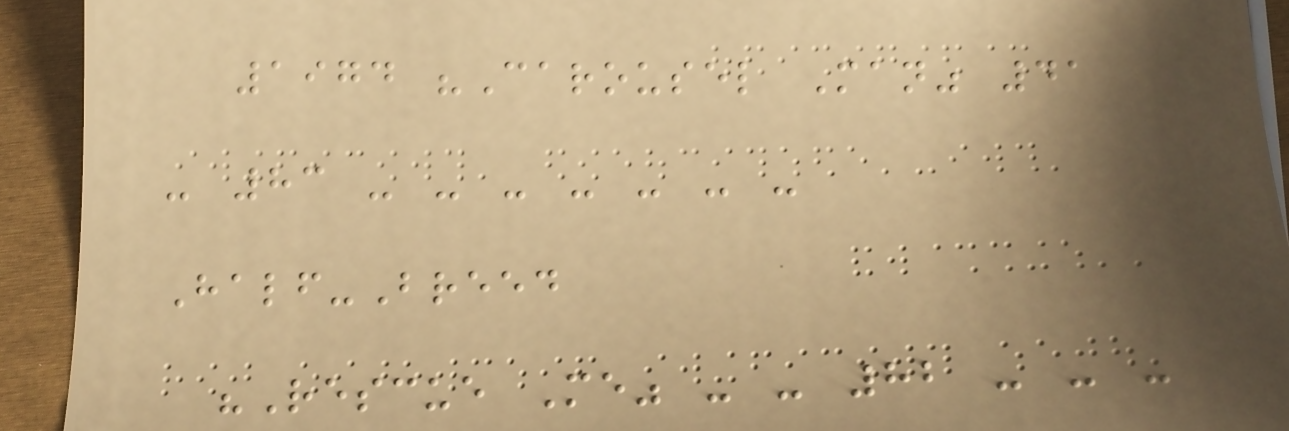1974 "Carousel Man" 41
- 83 - - - - - - -
Half-Breed
"Rescue Me" - - 82 - - -
